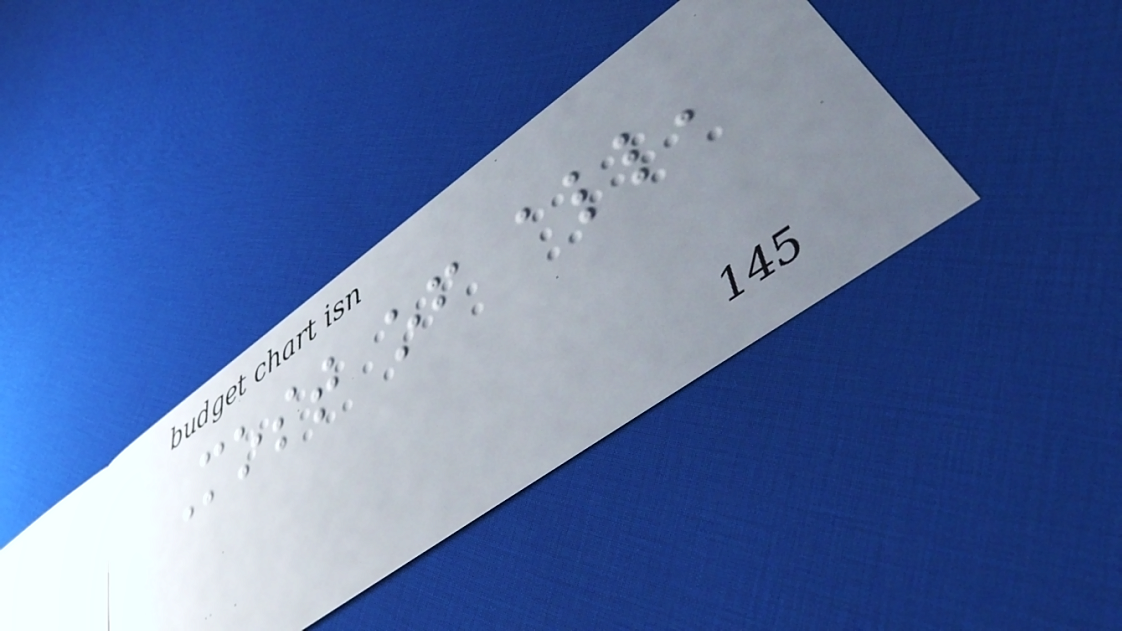Most of all,
